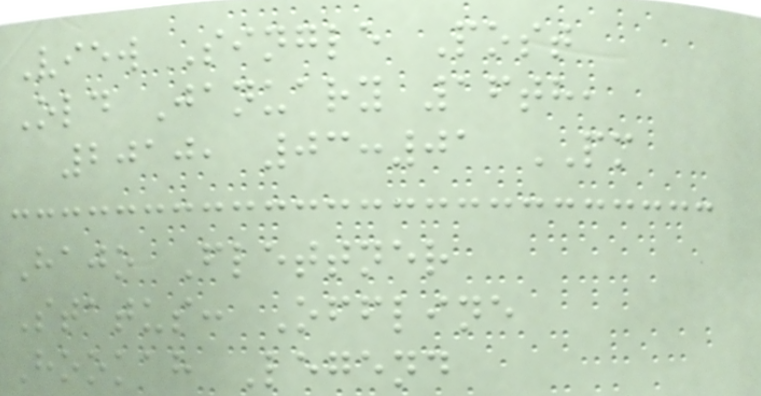View Single Post
Old January 16th,
2010, 03:01 PM
Hajo Flettner
Status: Offline
Hookah Legend
